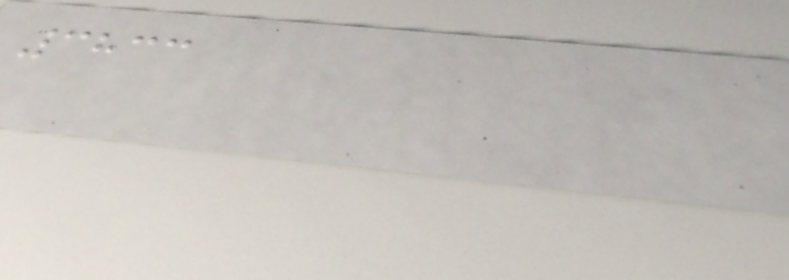3833
